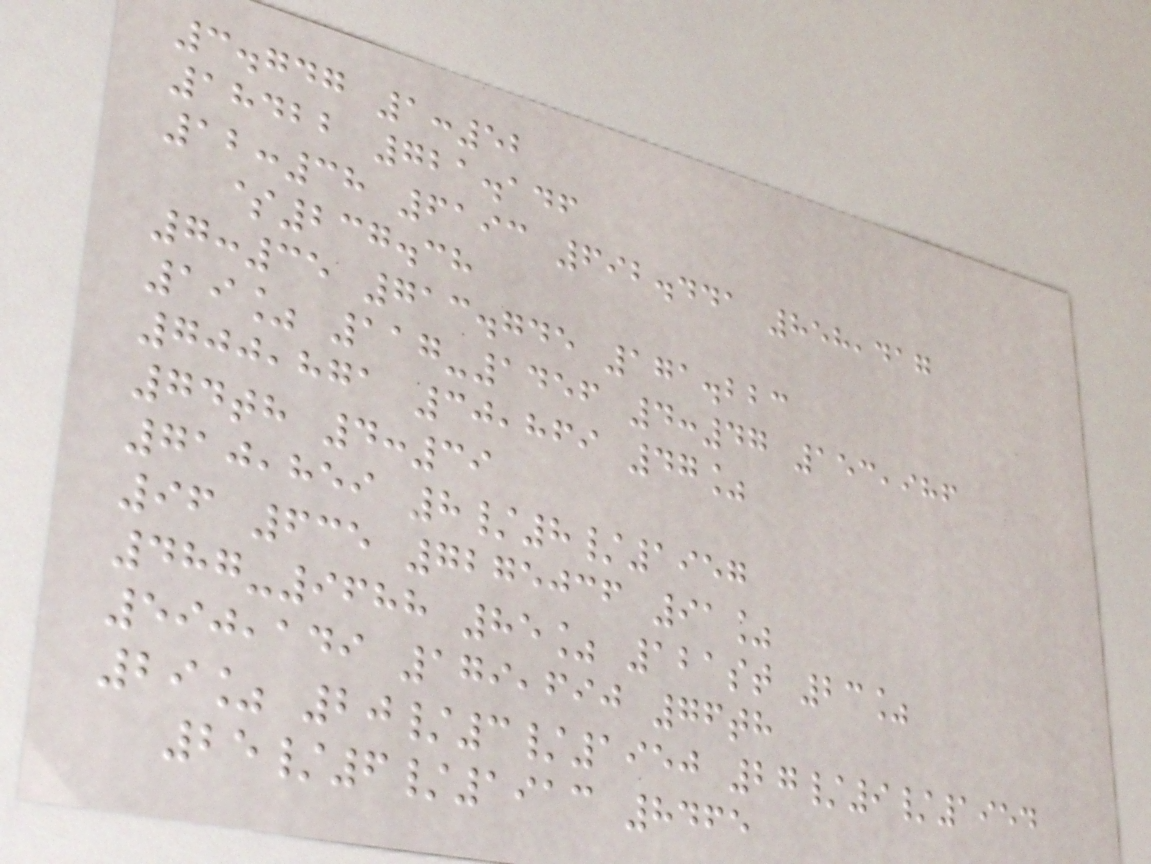3.747 1:52
18422 721.146
12:38 6193 692.441 858,417
$237.38
7:35 713.745 171.223
19% 117-1456 4:47 153,986
700,871 30,869 47%
74th 4:39
710,859 8/8/1957
96 635 7275036 91%
487-9688 85% 121st 23%
590,149 179,690 76th
29% 20/3/1950 27/9/1954
25/6/1913 8465
